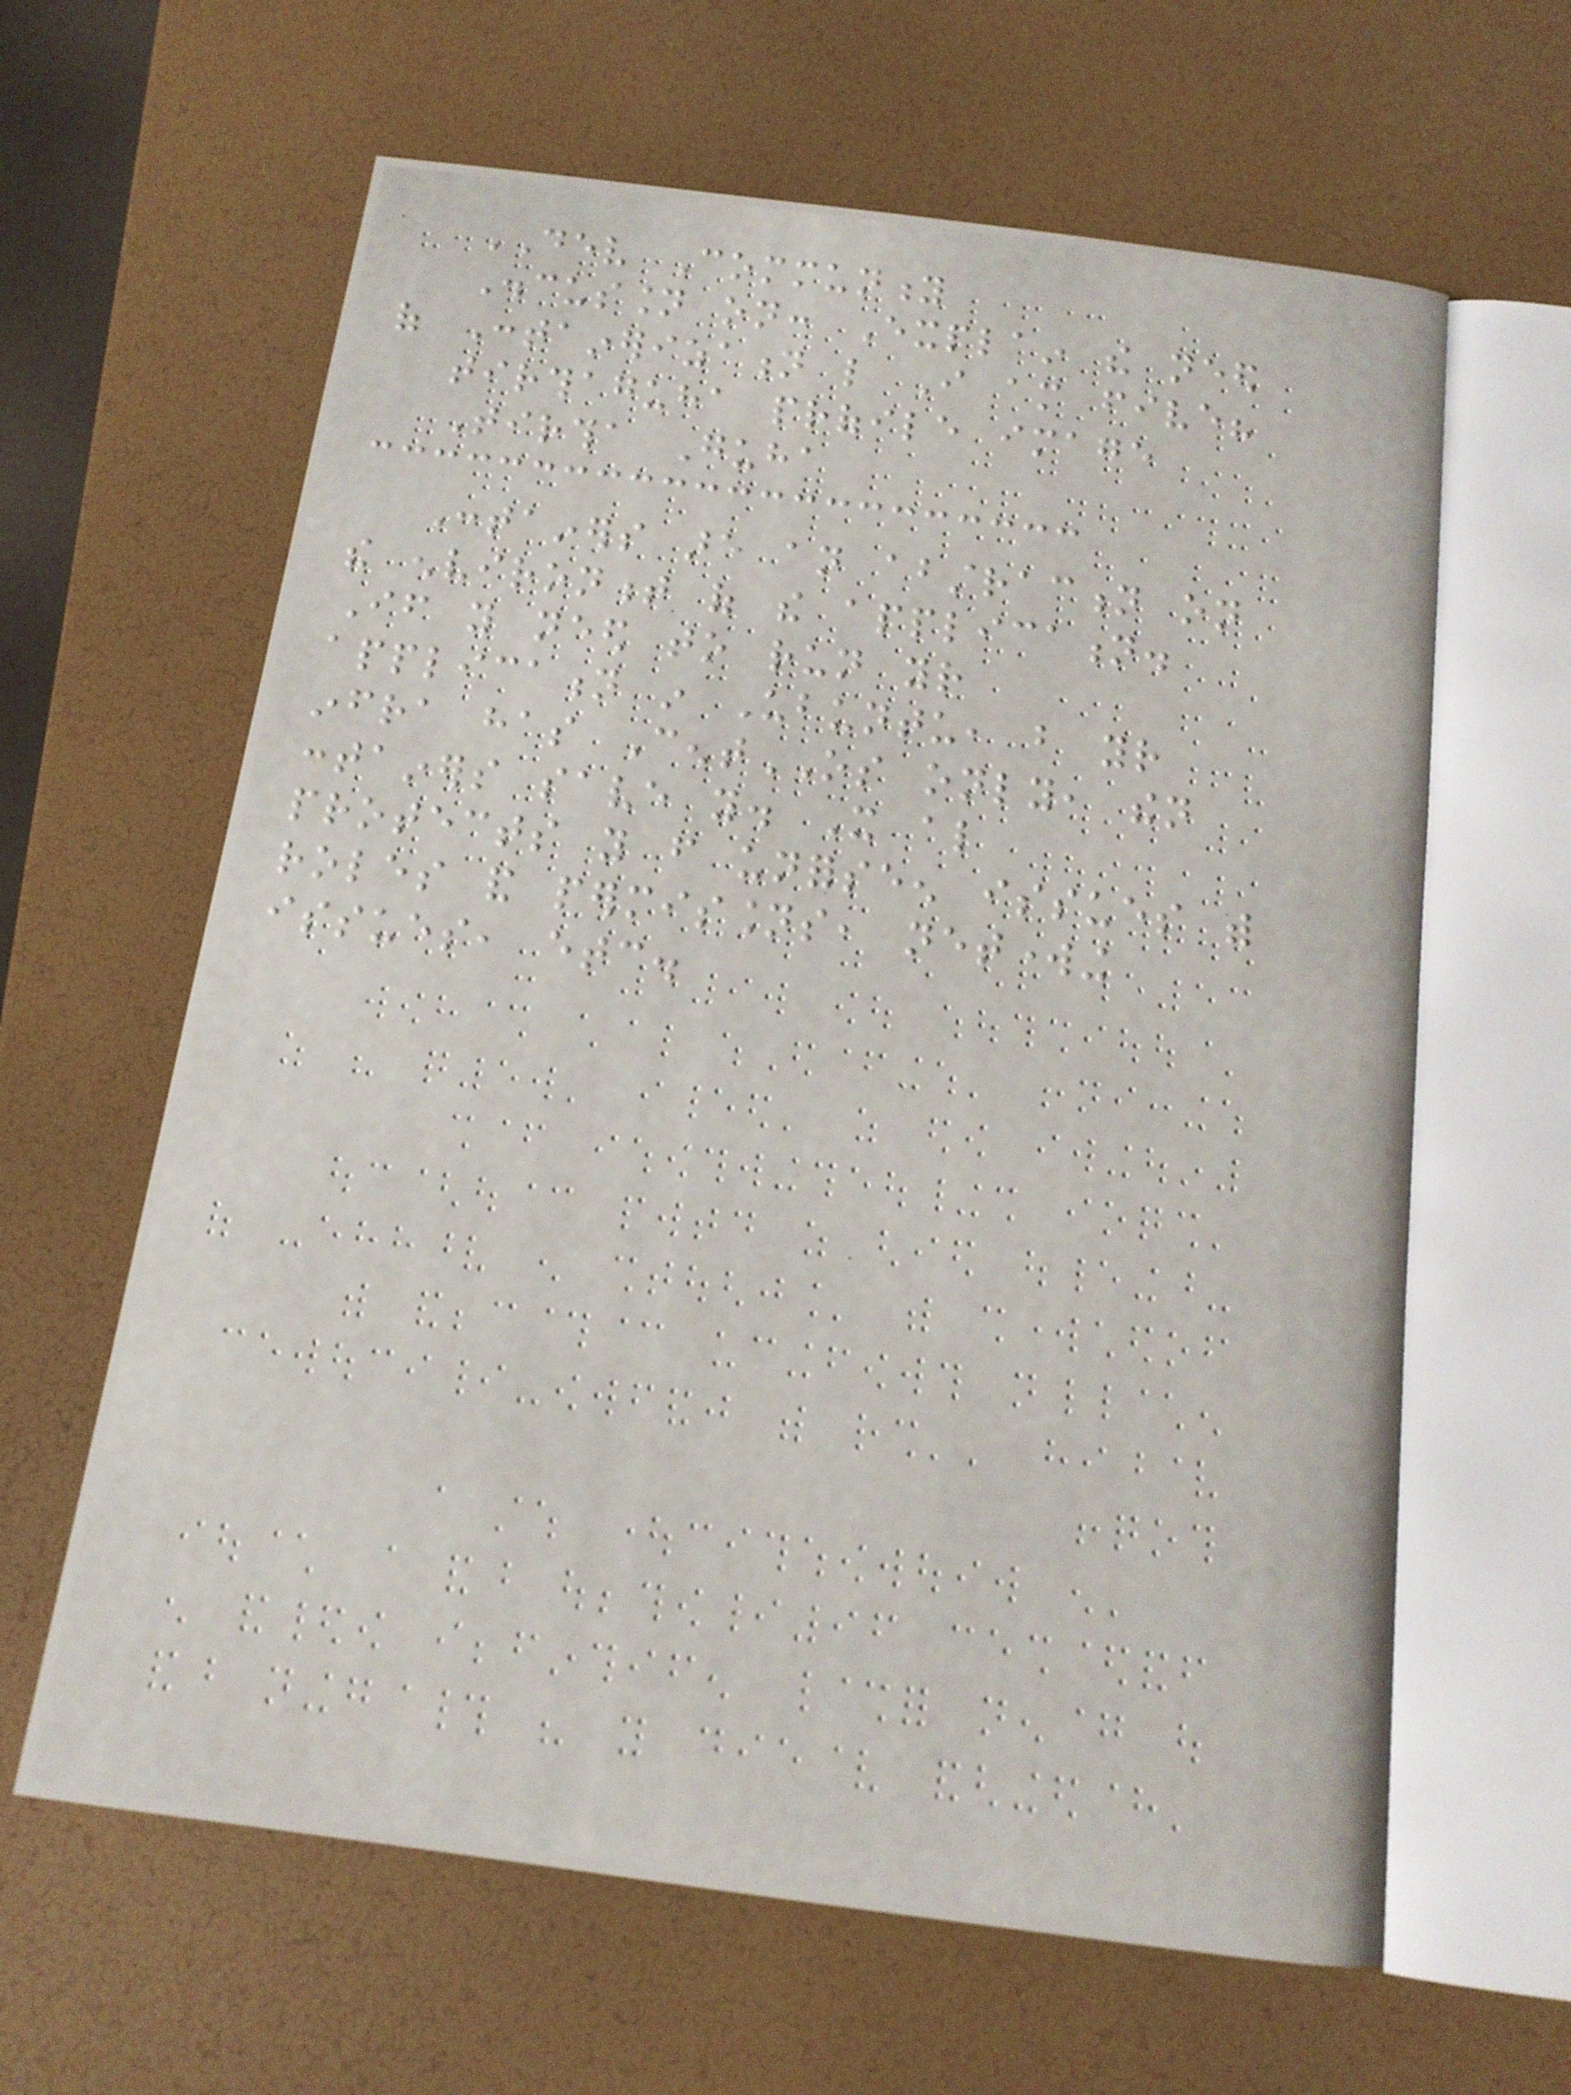DEV Community
Discussion on: Explain the need
of Containerization like I am five?
tirthaguha profile image
Tirtha Guha
Containers are an abstraction on
the environment of the application.
If you need to run your
application in Ubuntu, but your
infra has CentOS only, then
containers save you. It also
protects you from unforseen issues with
roles and permissions, networking
issues, etc.
